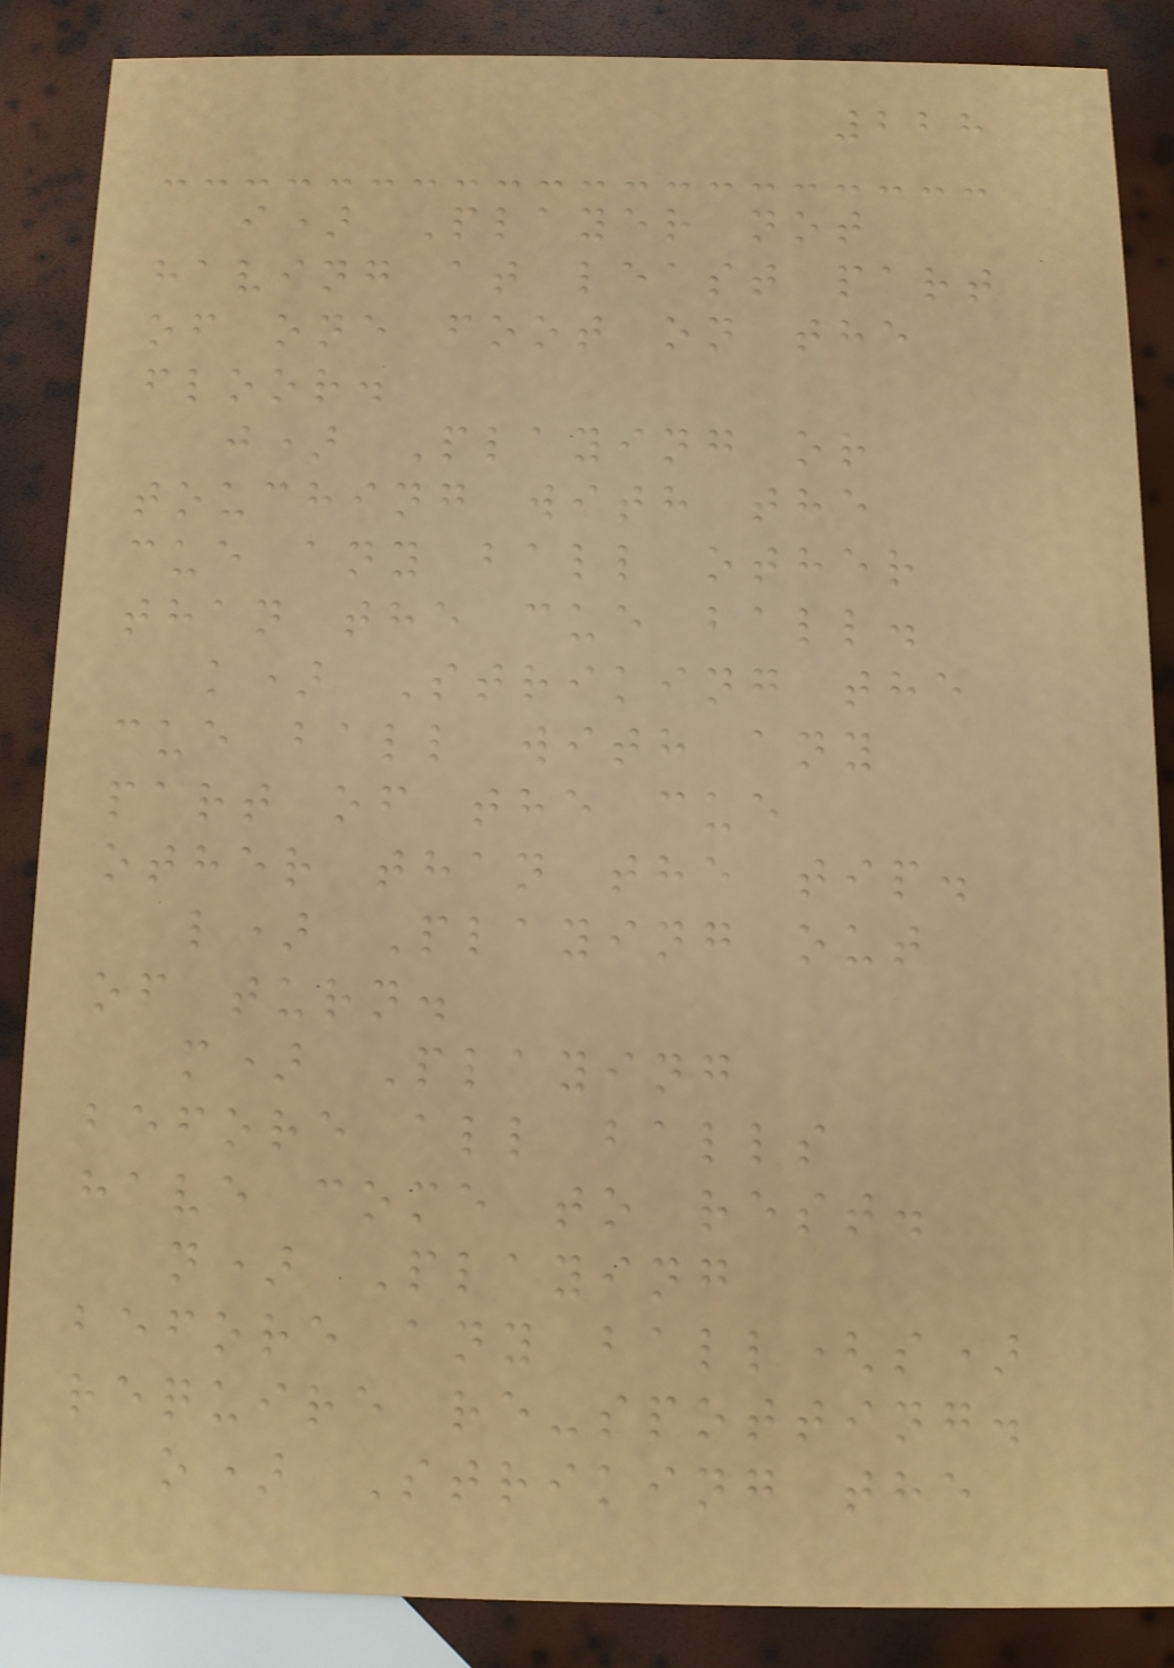228
i) Player not
having at least part
of one foot on the
floor.
j) Playing or
touching with the
cue any ball other
than the cue ball.
k) Striking the
cue ball with any
part of the cue
other than the tip.
l) Playing out
of turn.
m) Playing
before all balls
have come to rest.
n) Playing
before any ball(s)
require re-spotting.
o) Striking the
